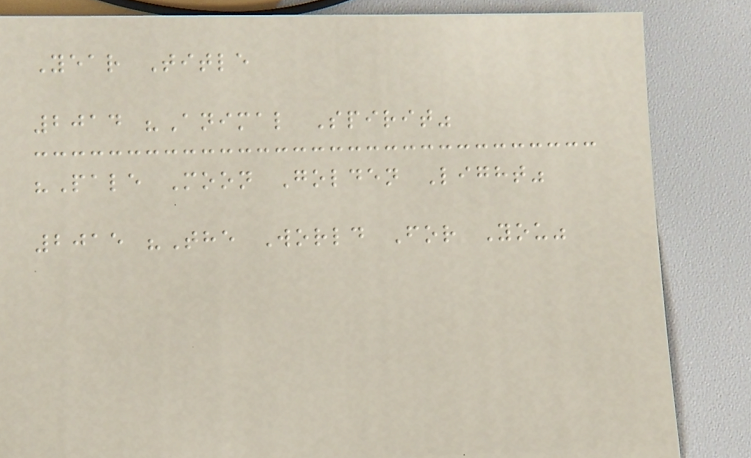Year Title
2014 "Animal Spirit"
"Pale Moon Golden Light"
2015 "The World For You"
